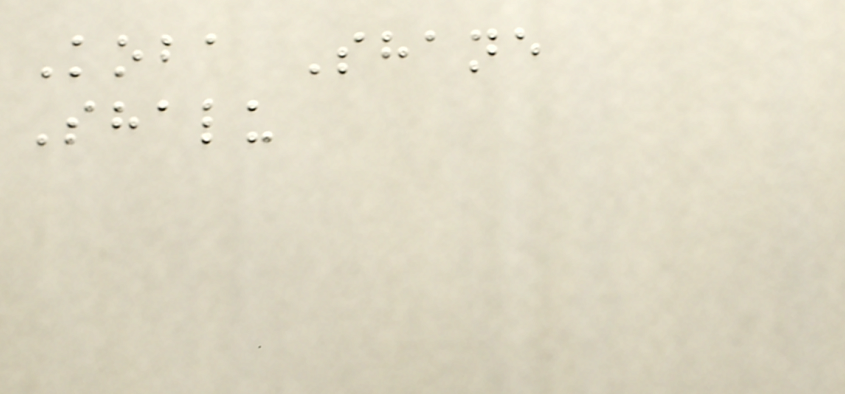Koba Shane
Shalu
